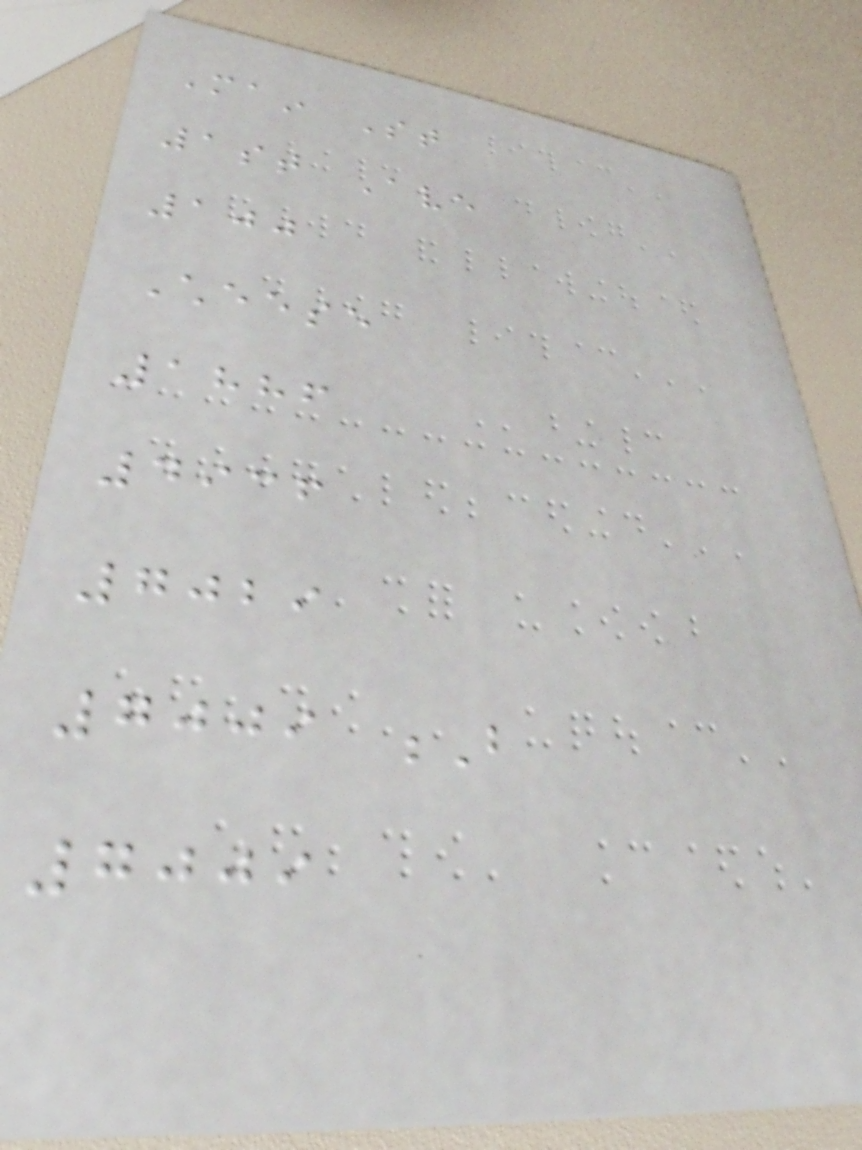Main St
1st Ave
100
Cheese
1886
4936
7029
7009 B
7009
